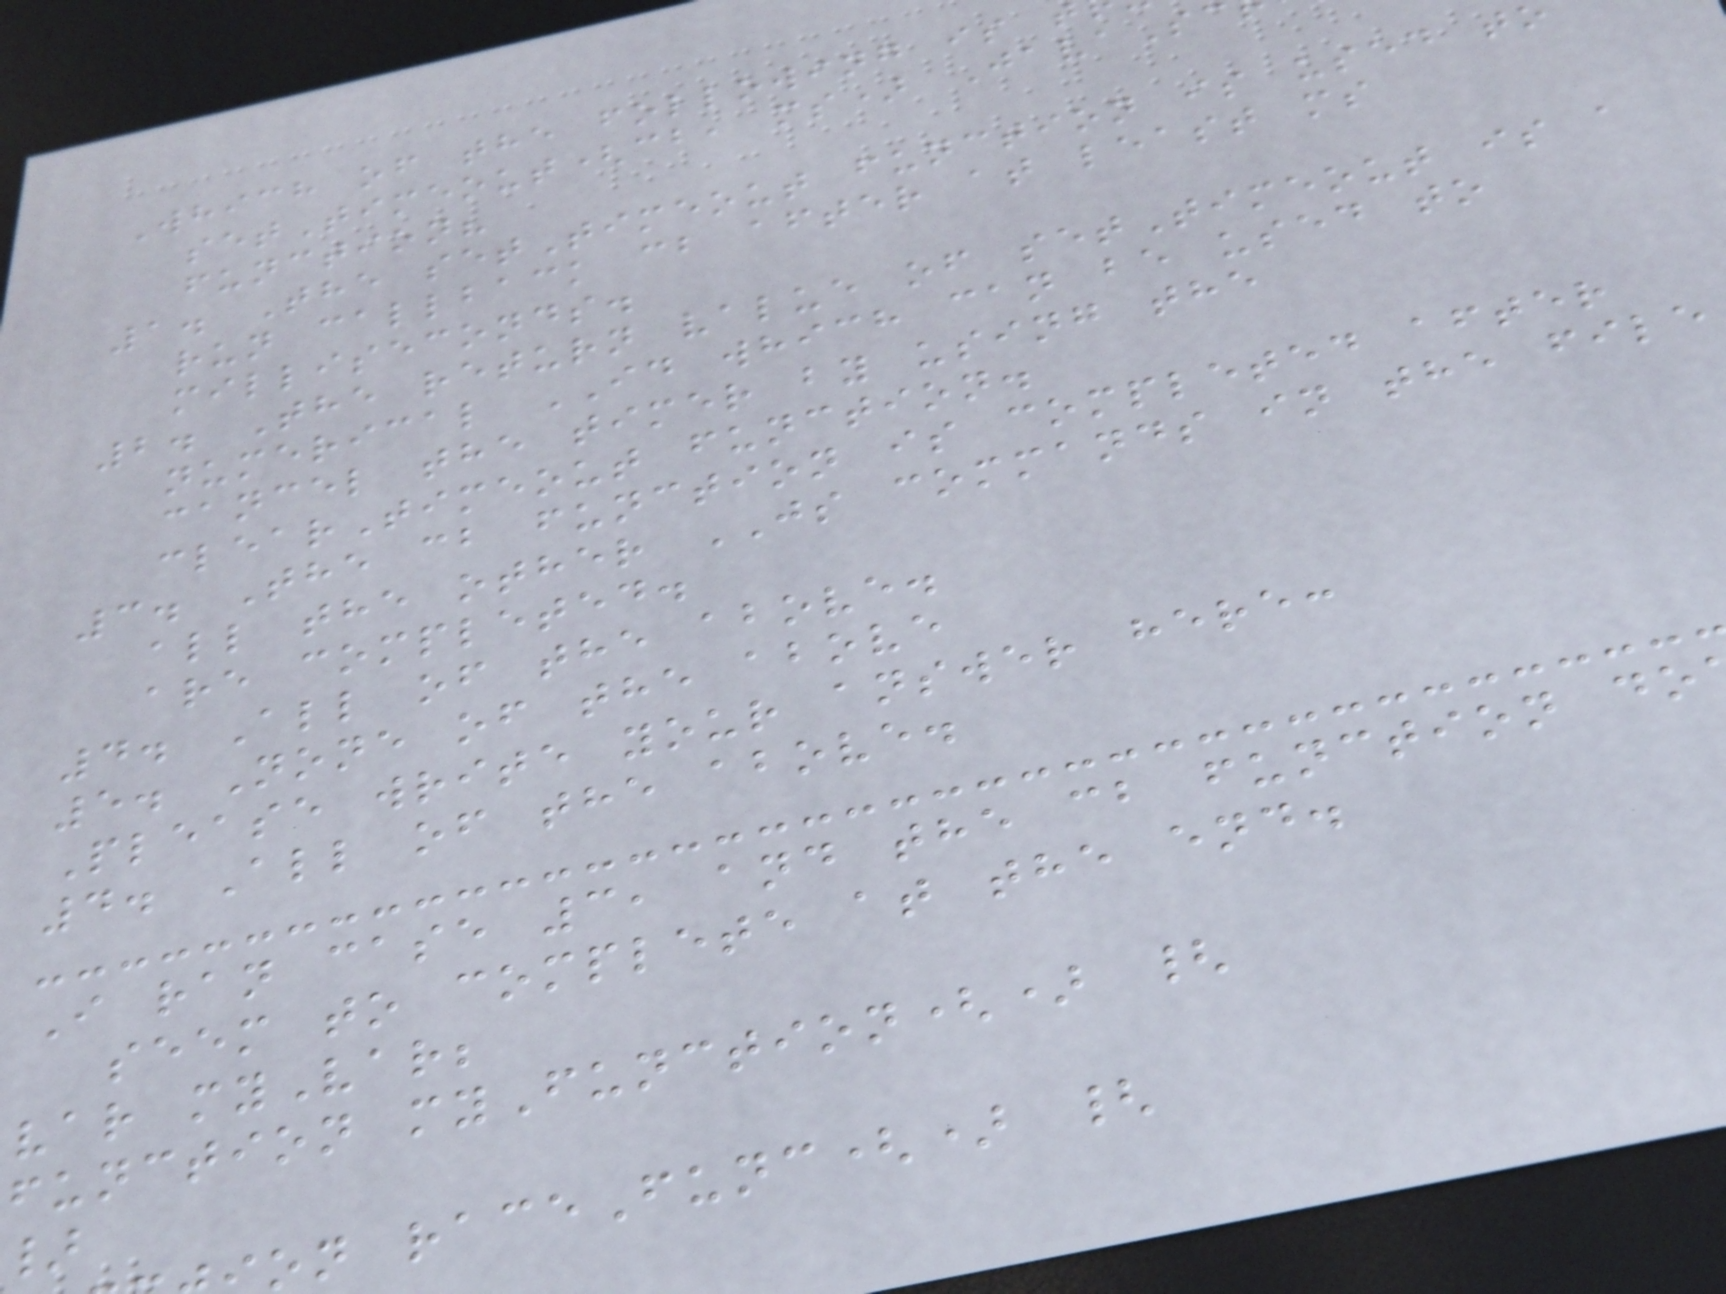Which of the following is
setTimeout(cb, ms) JavaS
function?
1. The setTimeout function is used t
run callback cb after at least ms
milliseconds.
2. The return value of setTimeout is a
numerical ID which can be used to
cancel the timer by using the
clearTimeout function.
3. The cb function is completed after
all the other JS commands in the file
are completed.
4. All of the above.
5. None of the above
Please write your answer here:
4. All of the above.
I ran case 3, and the cb function do
seem to complete at the end.
var myVar;
function myFunction() {
}
on raceFunc() {
